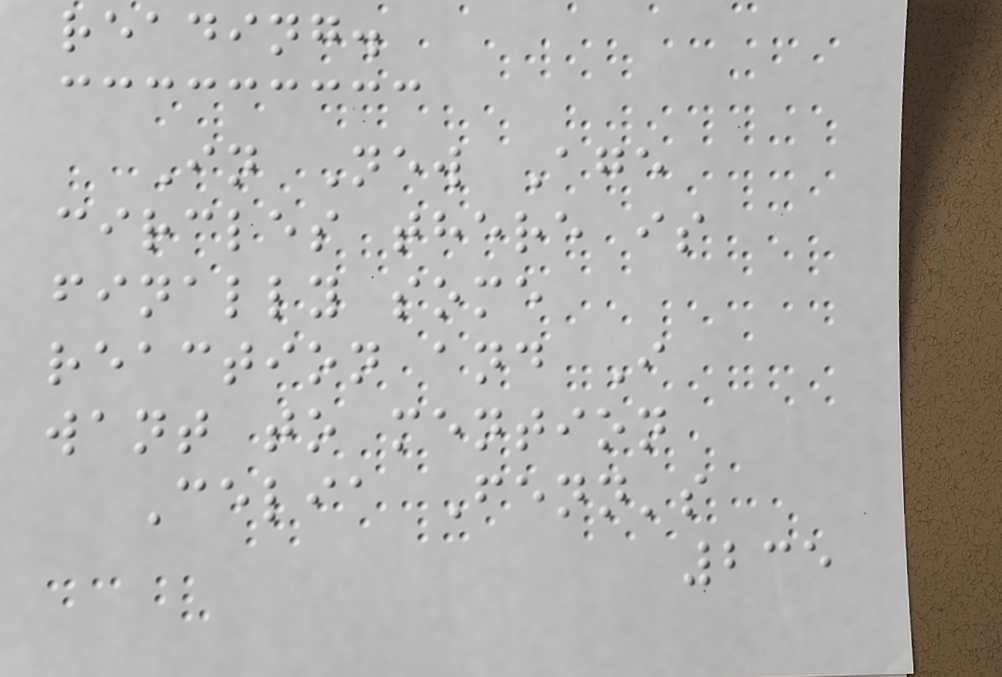reading.
In New Age
circles there is
finally some
reaction and I
want to mention
Celia Fenn's
235
